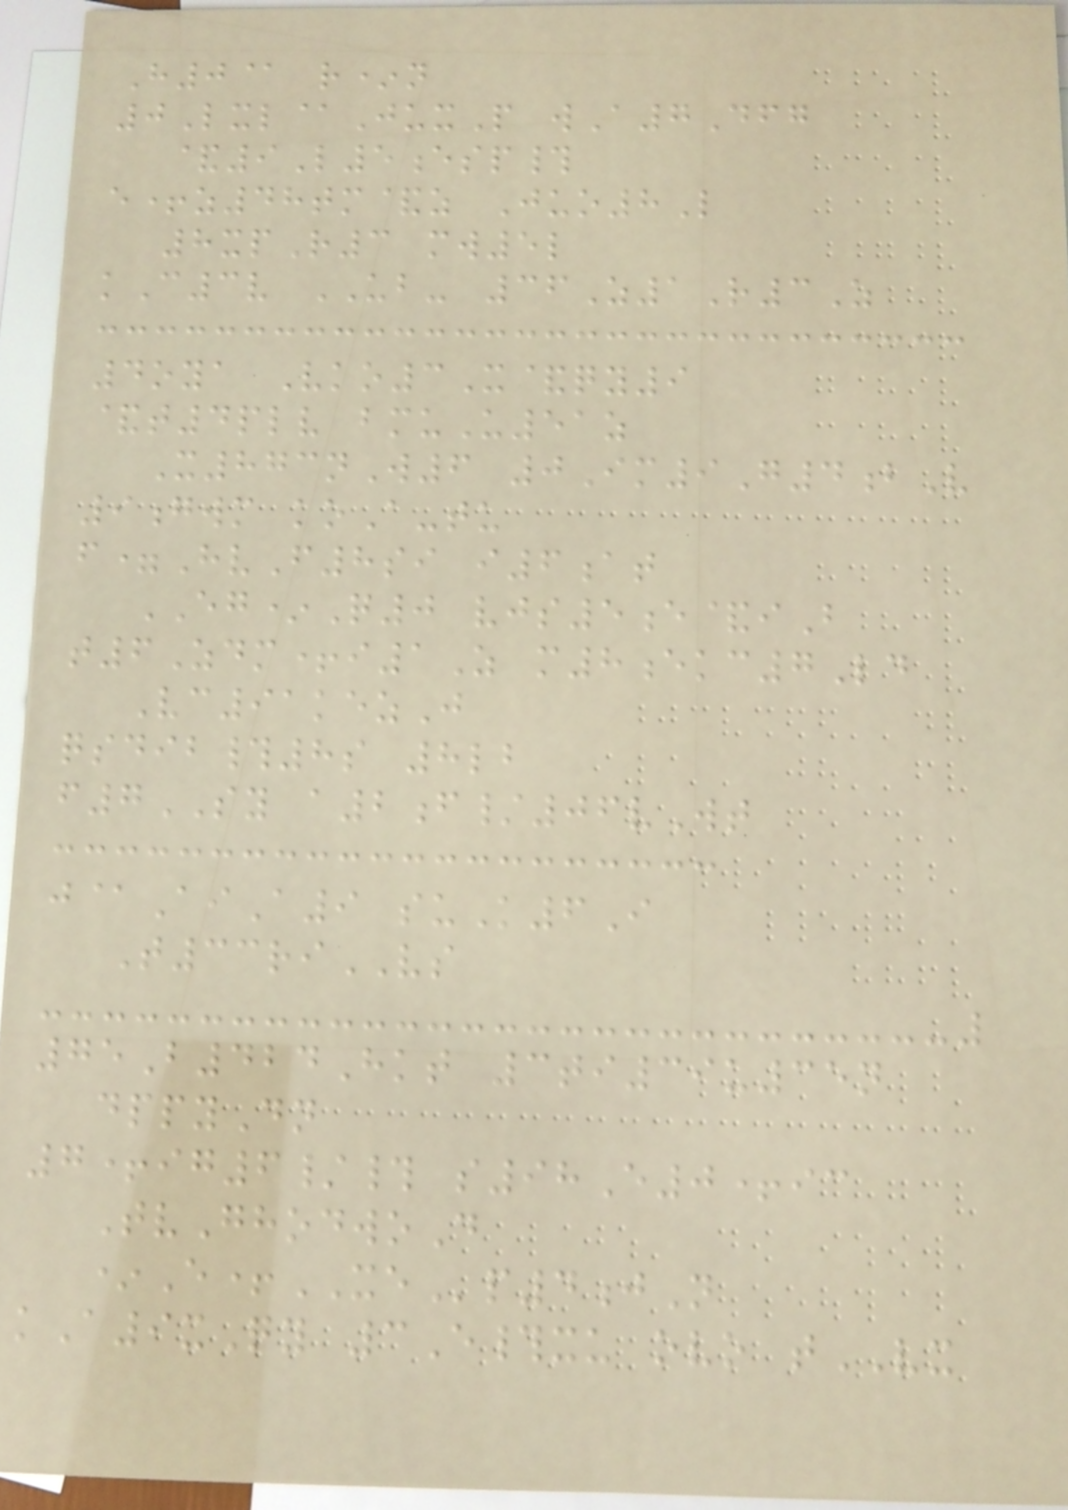H0@ r*n
0Lxl@JuxP wA7Dfg
&9L5esp#
e+z48tm&z Juo8L
8xpR3 mw5l
kC3v UB- 36Z1R3Z
4oya Vko3X&qy9
&t4plv bmuU51z
X873nW6 0Im9G4bV
9gwm koA-tu
f=HvF8si i6at
EG*Q0 vjs5e&iB
t6Zdm+i1Z m8ekc7Ld
Vc91kezJ
qsdib#8s 8lb
f7SY a2f/06vWt
j@AiA9 suK6I
T33riVS
75B424Hkt 3ti39u35n
dppyDn
7+ig6/# s98E0+ic
TvGhodwoD
*E+XEp4jN
kA9xQy 3E#xu ovo tVX
